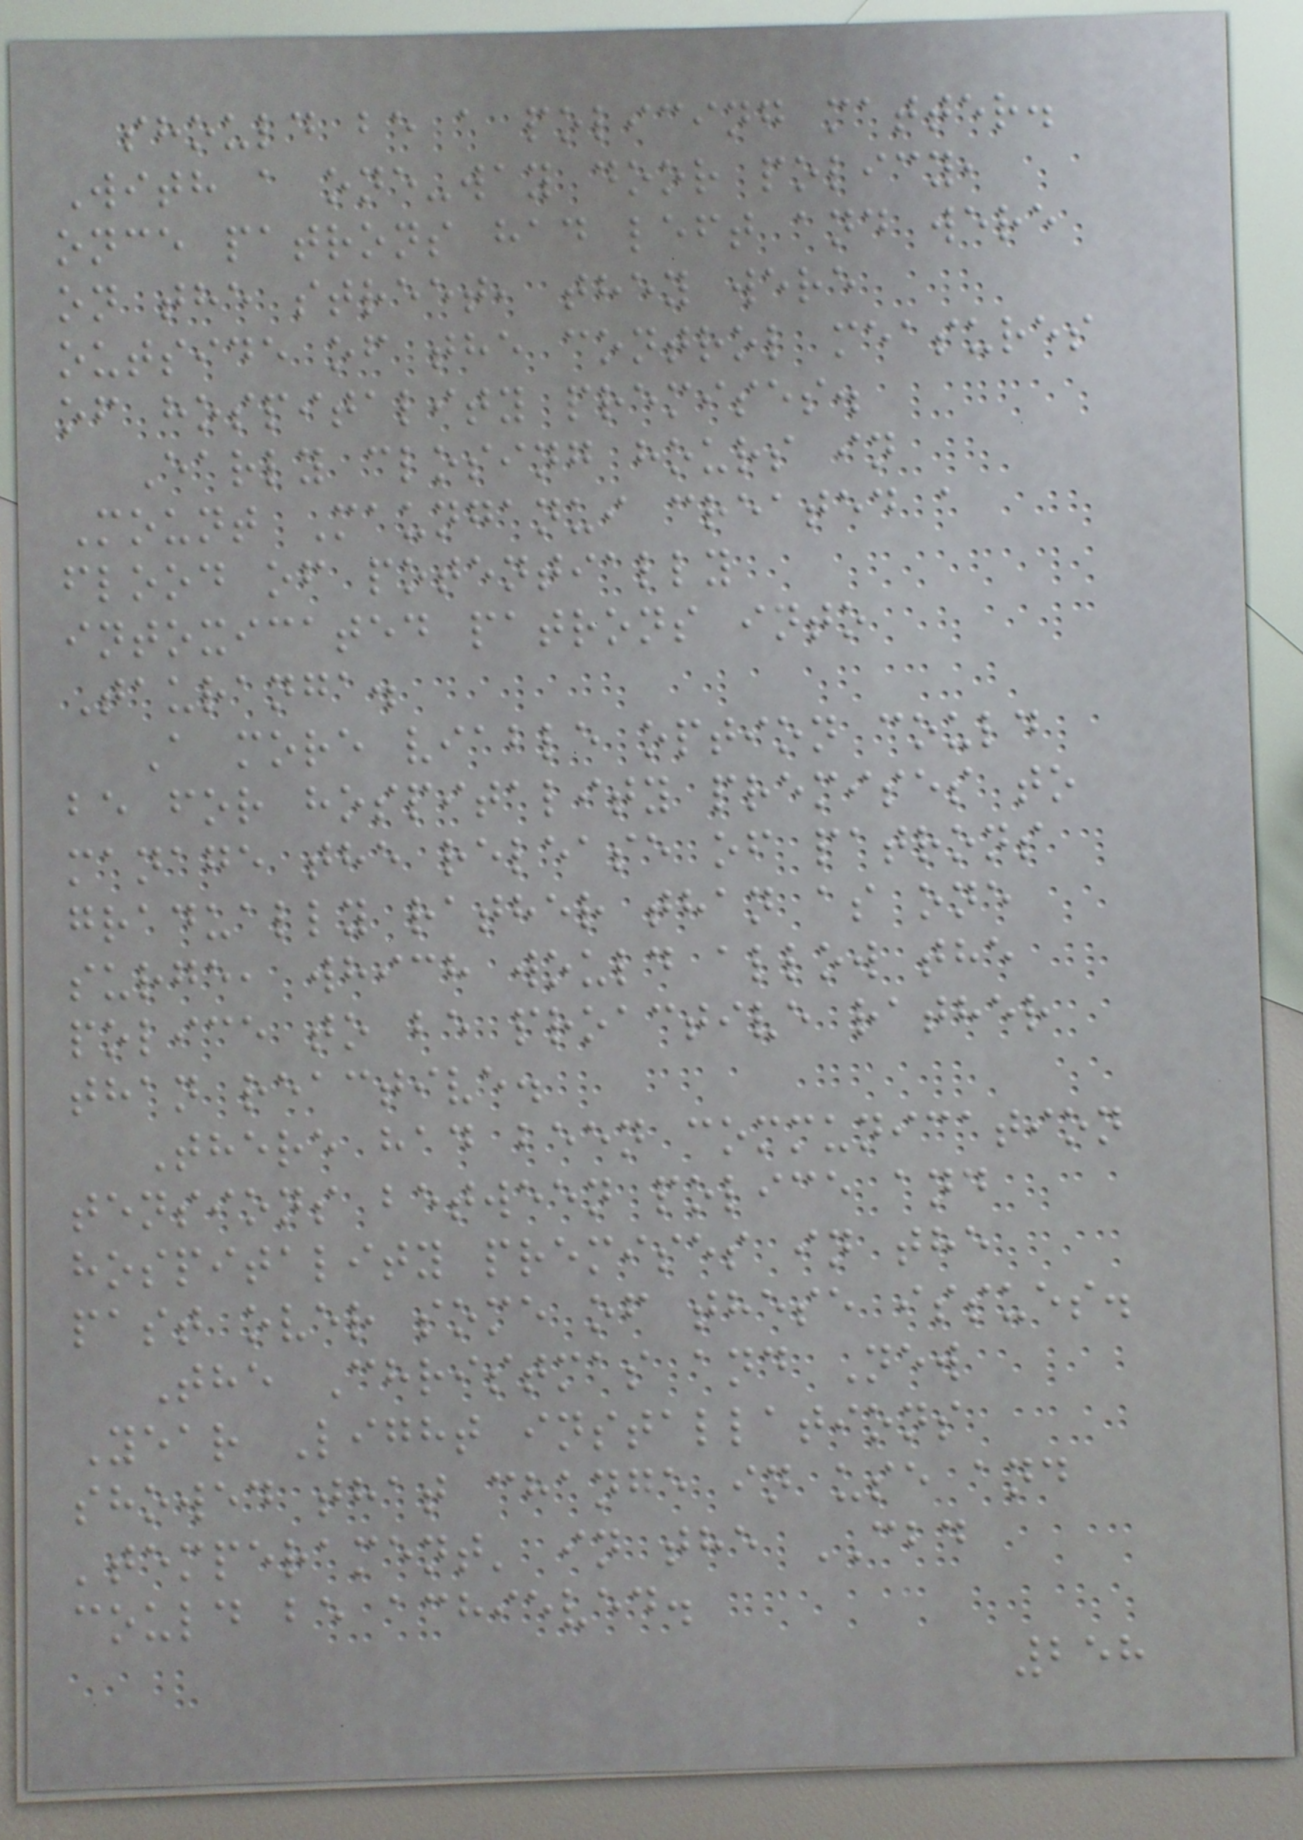should be a policing matter.
With a one-way door policy,
once patrons had left and were
on the street, they were
outside of the control measures
of hospitality premises.
Early closing hours in
Mount Maunganui created a
flood of potentially
intoxicated patrons into
Tauranga.
A more viable option could
be for hospitality premises to
manage the release of patrons
gradually rather than as one
surge, which would allow the
police to be proactive rather
than reactive.
There had been communication
tensions between police and
hospitality premises in the
past over some of these issues.
The Christmas and New
Year Light installations
showed that change in use and
'temperament' in the CBD
could be achieved.
258
